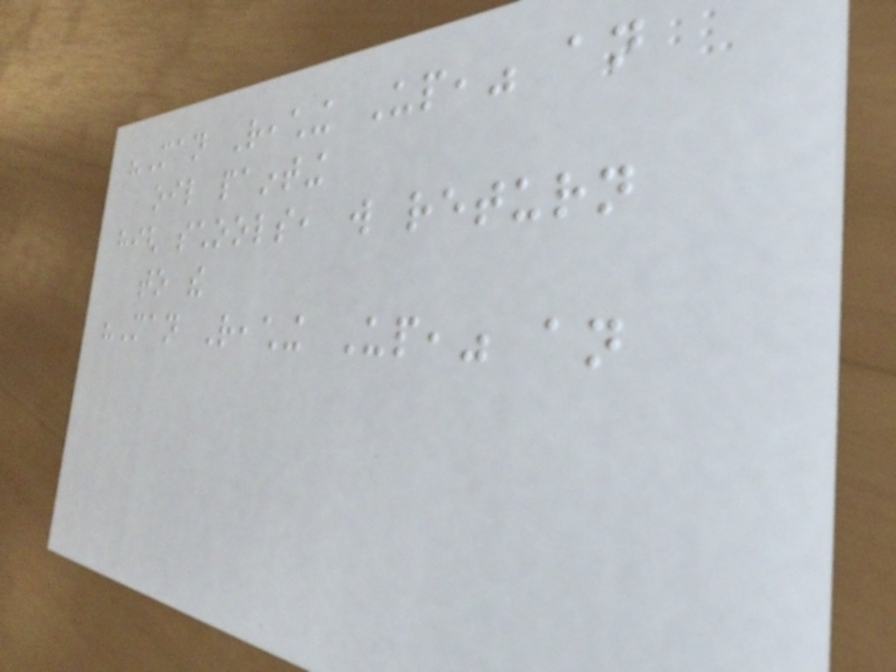"Man Reaching Up," an
oil painting
high schools, will return
to the
"Man Reaching Up," an
